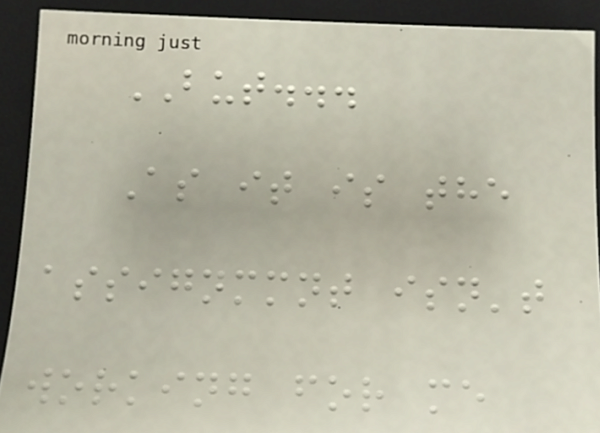BUT...
As it is the
assignmmnt isn't
working for me
